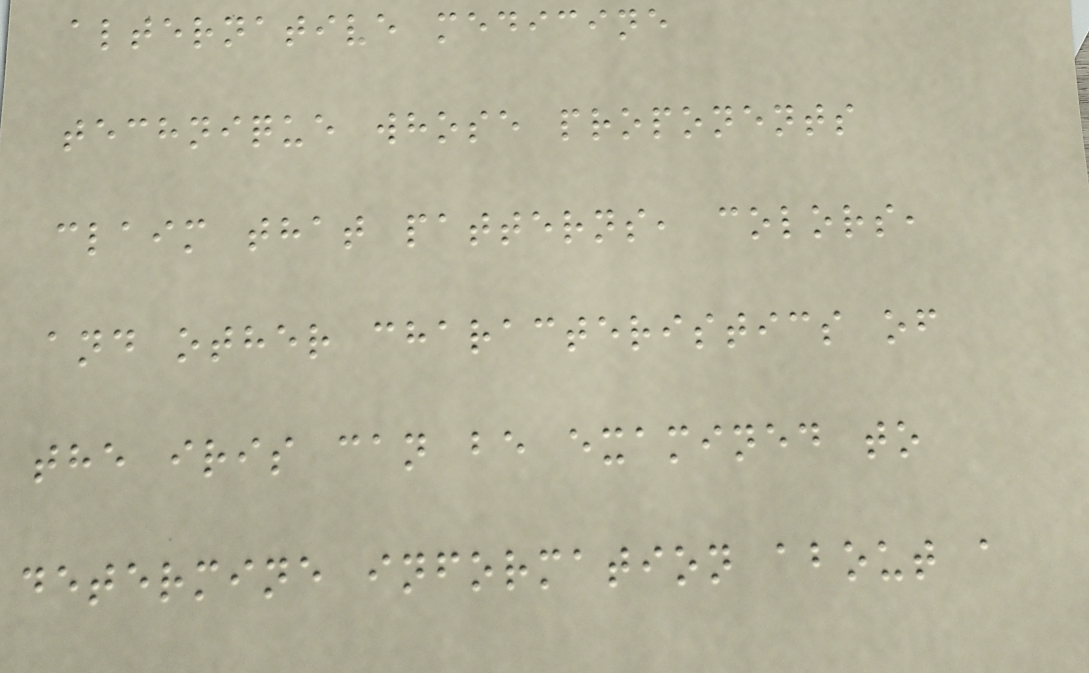alternative medicine
technique whose proponents
claim that patterns, colors,
and other characteristics of
the iris can be examined to
determine information about a
